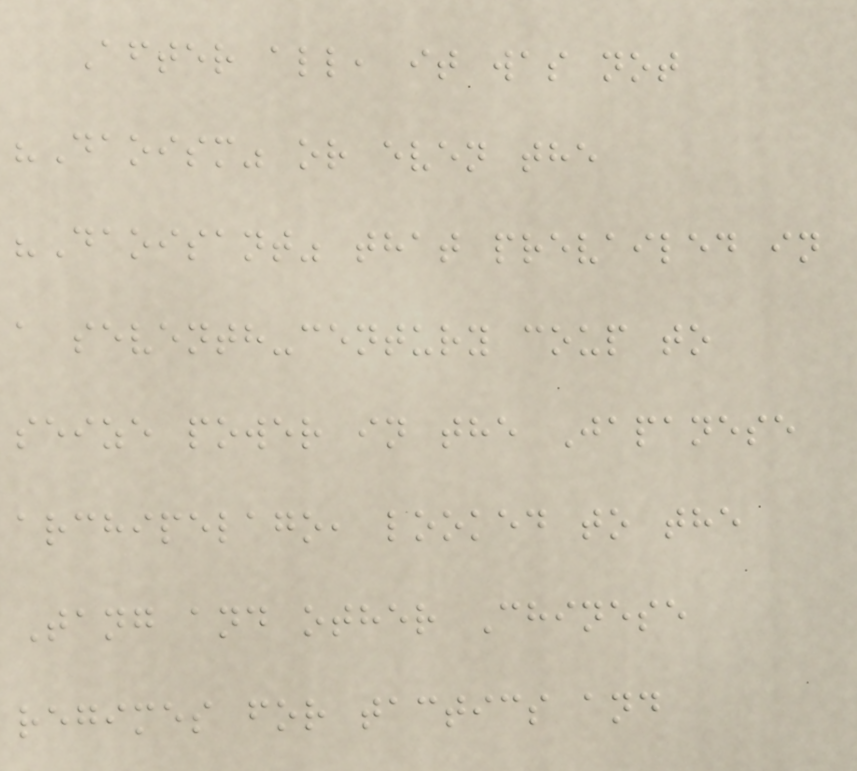After all, it was not
"Daoism" or even the
"Daoisant" that prevailed in
a seventh-century coup to
seize power in the Japanese
archipelago, looked to the
Tang and other Chinese
regimes for tactics and
